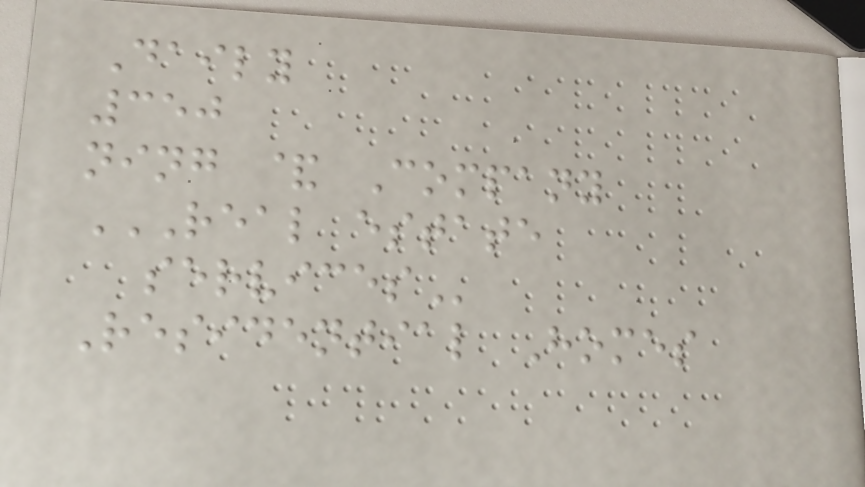Daily
350
ning & Company
REAL ESTATE
SERVICES
Residential Homes
